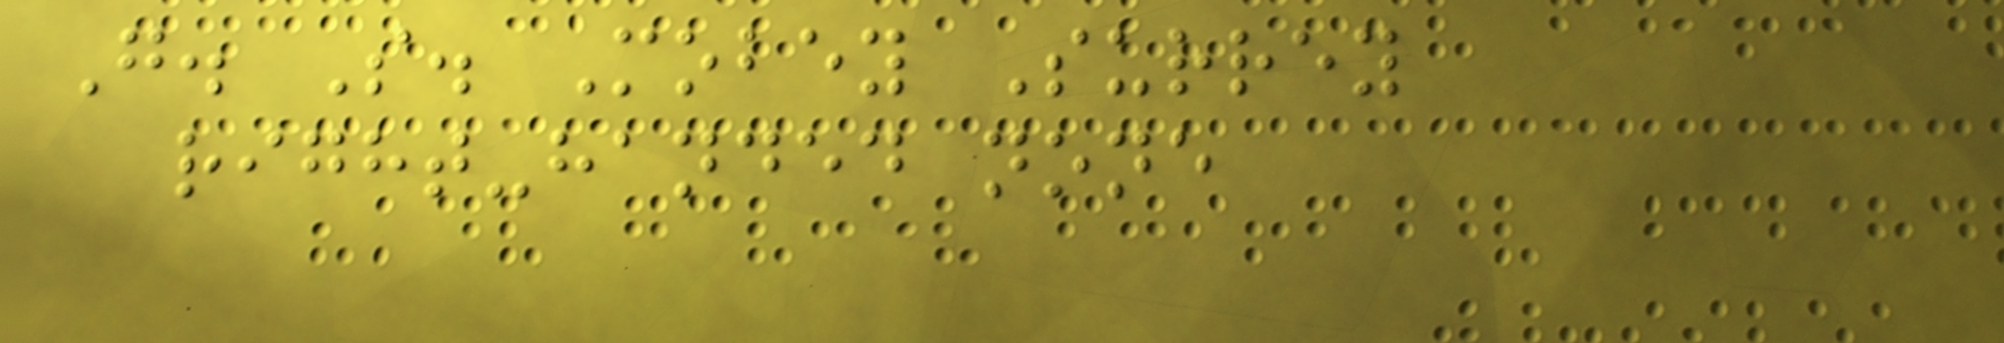G. S. Mobey Surrey
right-handed none
